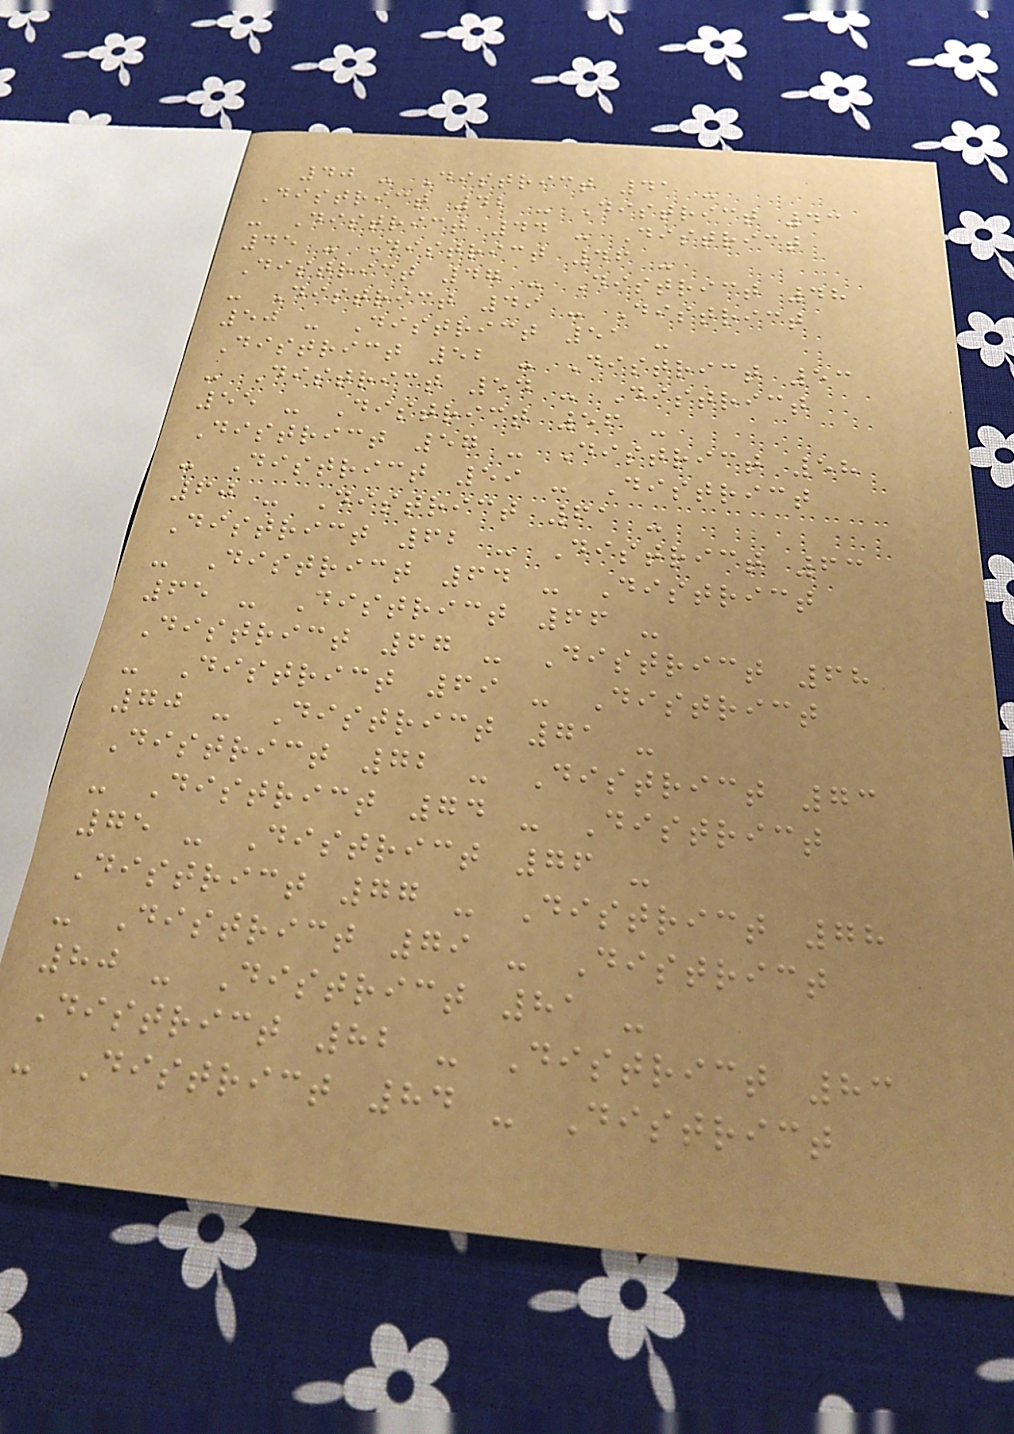40 - District 41 -
District 42 - District 43
- District 44 - District
45 - District 46 -
District 47 - District 48
- District 49 - District
50 - District 51 -
District 52 - District 53
- District 54 - District
55 - District 56 -
District 57 - District 58
- District 59 - District
60 - District 61 -
District 62 - District 63
- District 64 - District
65 - District 66 -
District 67 - District 68
- District 69 - District
70 - District 71 -
District 72 - District 73
- District 74 - District
75 - District 76 -
District 77 - District 78
- District 79 - District
80 - District 81 -
District 82 - District 83
- District 84 - District
